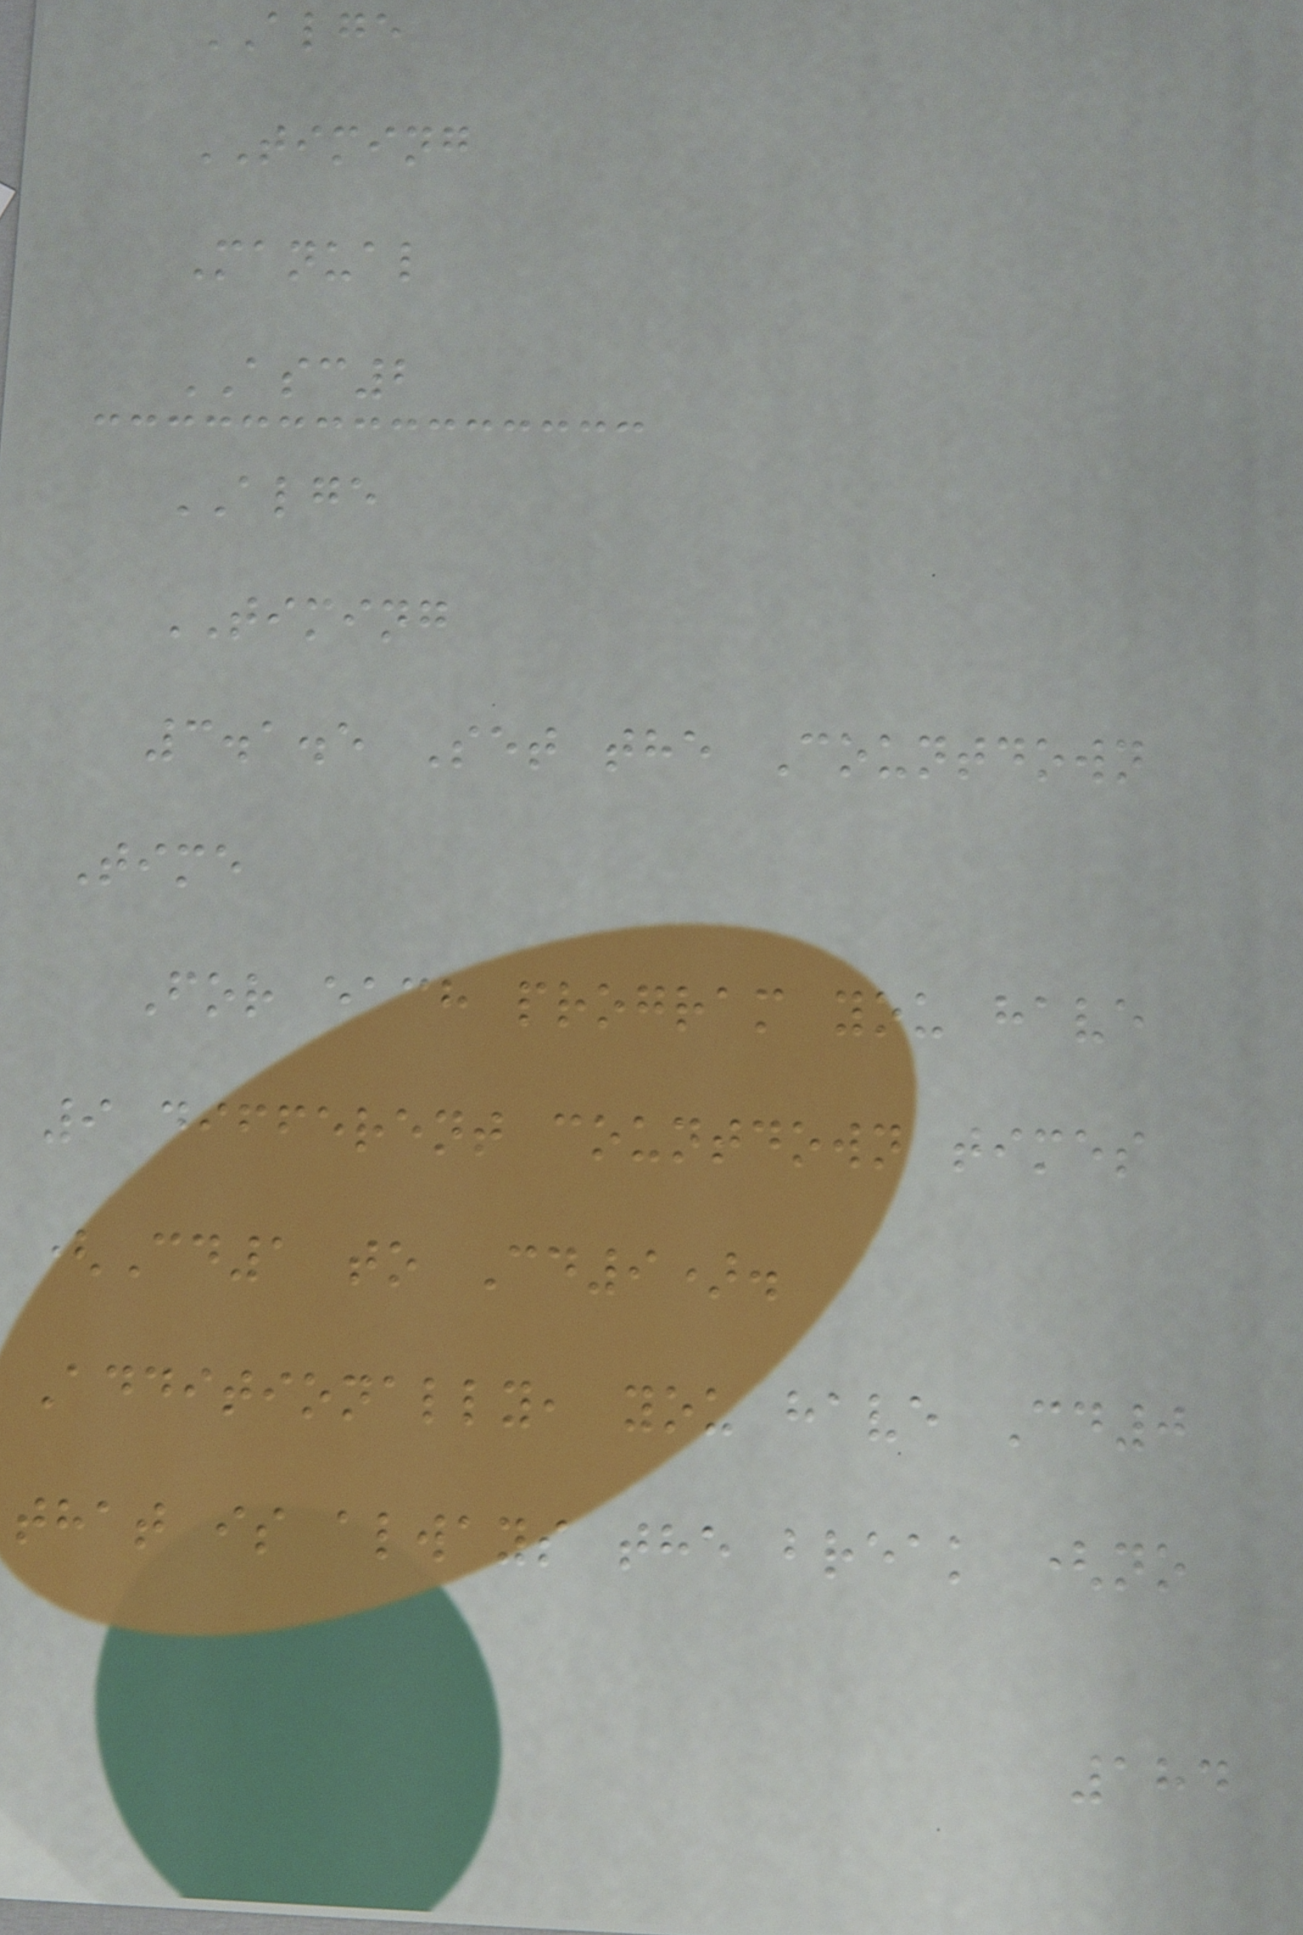ALGE
TIMING
Manual
ASC2
ALGE
TIMING
3.1.5 Set the Countdown
Time
For each program you have
9 different countdown times
(Cd1 to Cd9).
Additionally, you have Cd0
that is always the break (no
184
